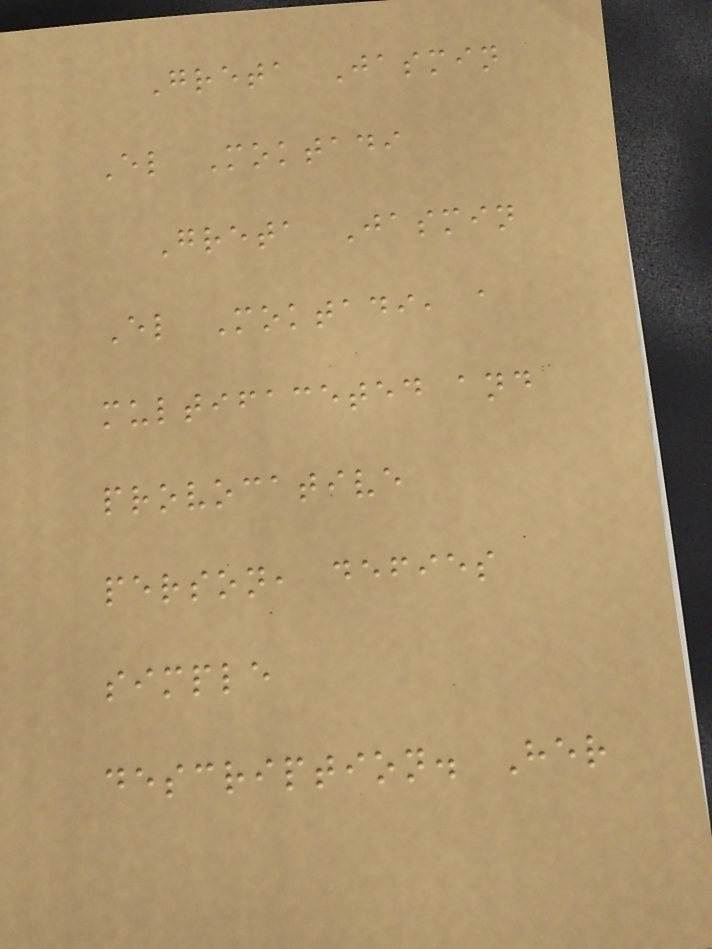Greta Jasmin
El Moktadi
Greta Jasmin
El Moktadi, a
multifaceted and
provocative
person, defies
simple
description. Her
